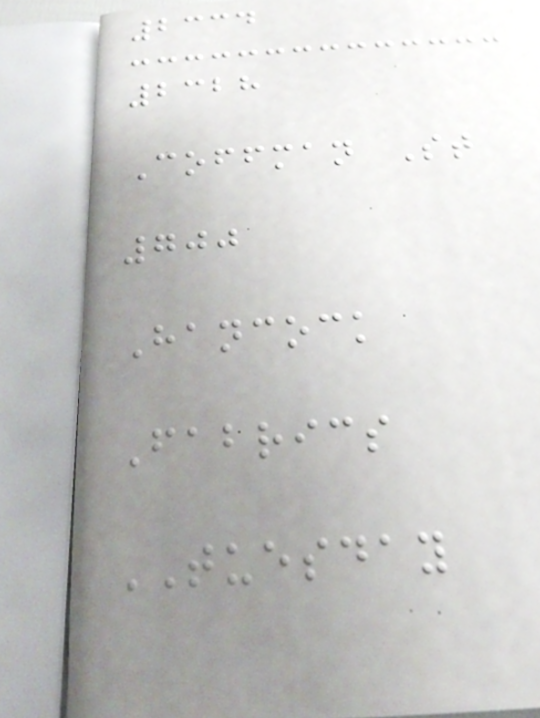2334
2328
Coffman St
700
Hancock
Fabrics
TUESDAY
